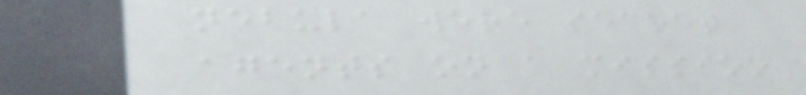nebula were secret
agents on a mission
